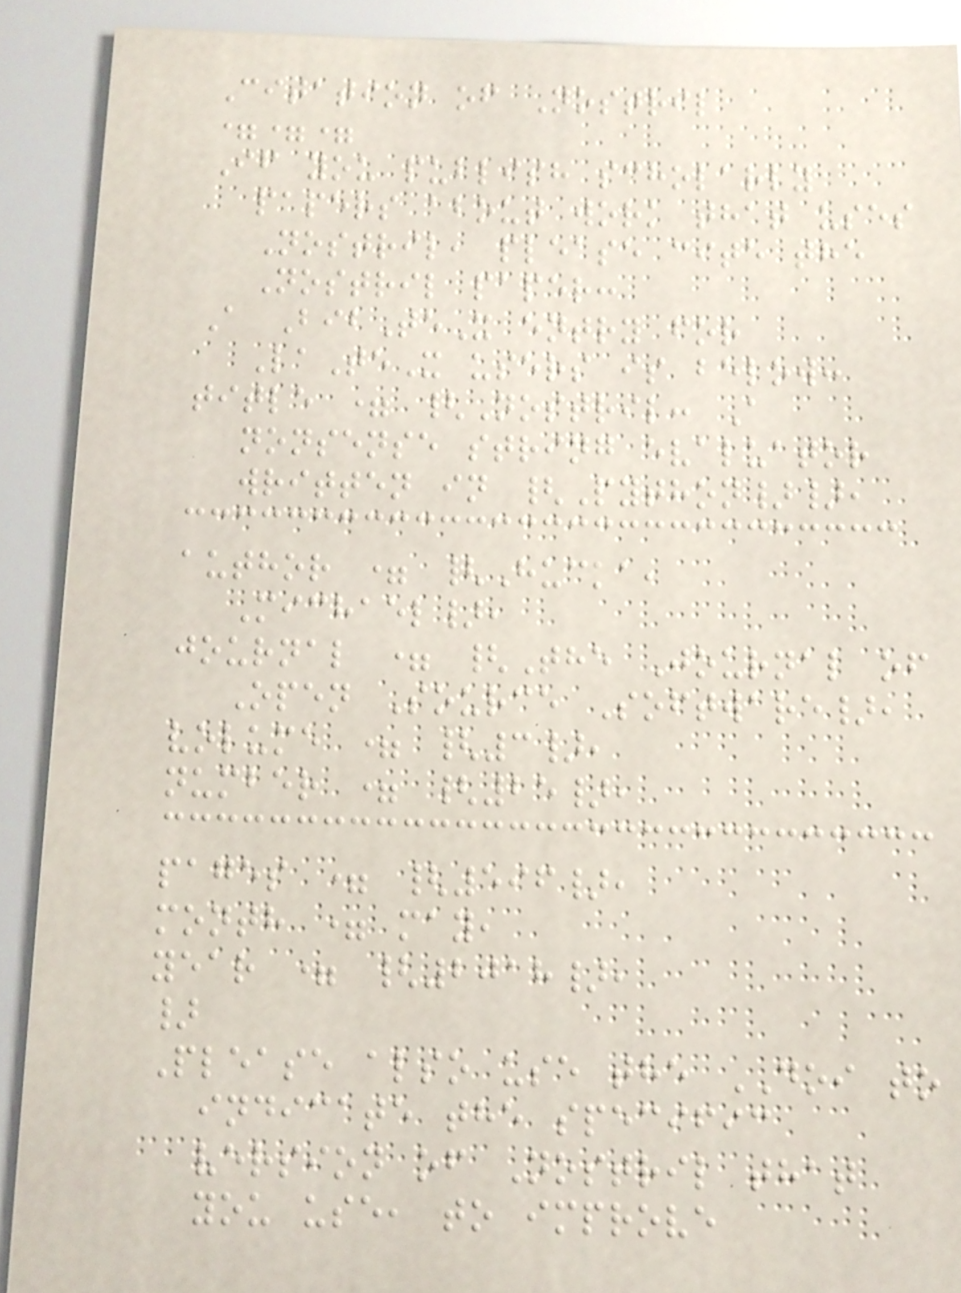Citation of Nostril
===
If you publish scholarly
papers about work that uses
Nostril, please cite the
Nostril paper:
A BibTeX entry for
LaTeX users is below:
title = {Nostril: A
nonsense string evaluator
written in {Python}},
author = {Hucka,
Michael},
journal = {The Journal of
Open Source Software},
volume = {3},
number = {25},
pages = {596},
month = may,
year = {2018},
}
Please also use the DOI to
indicate the specific
version of Nostril that
you use, to improve
